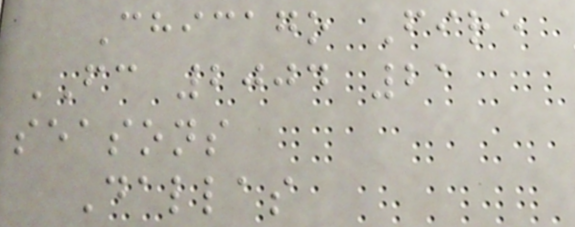Chicago Fire
FC 2004 21
seasons
Dallas
